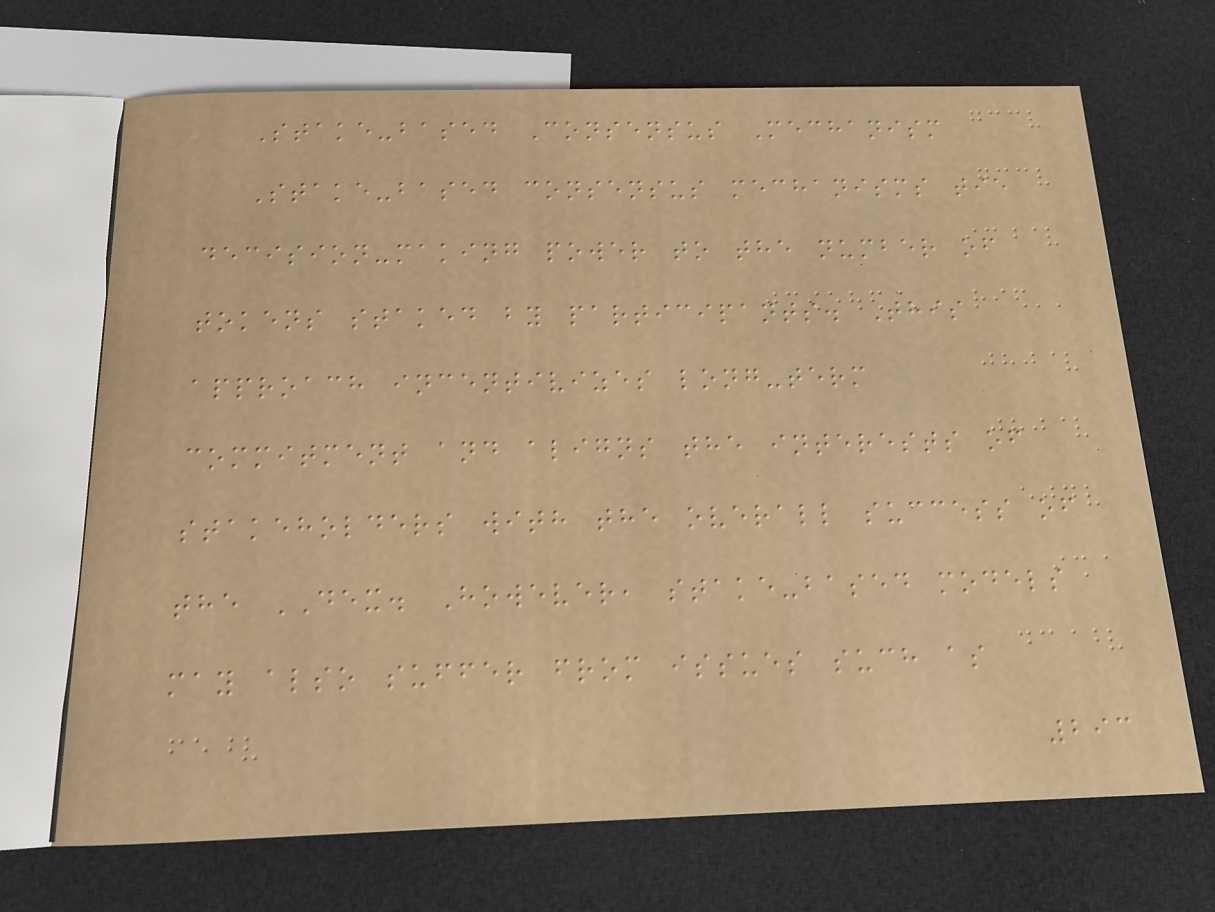Stake-based Consensus Mechanism
Stake-based consensus mechanisms tie
decision-making power to the number of
tokens staked by participants. This
approach incentivizes long-term
commitment and aligns the interests of
stakeholders with the overall success of
the DEX. However, stake-based models
may also suffer from issues such as
293
